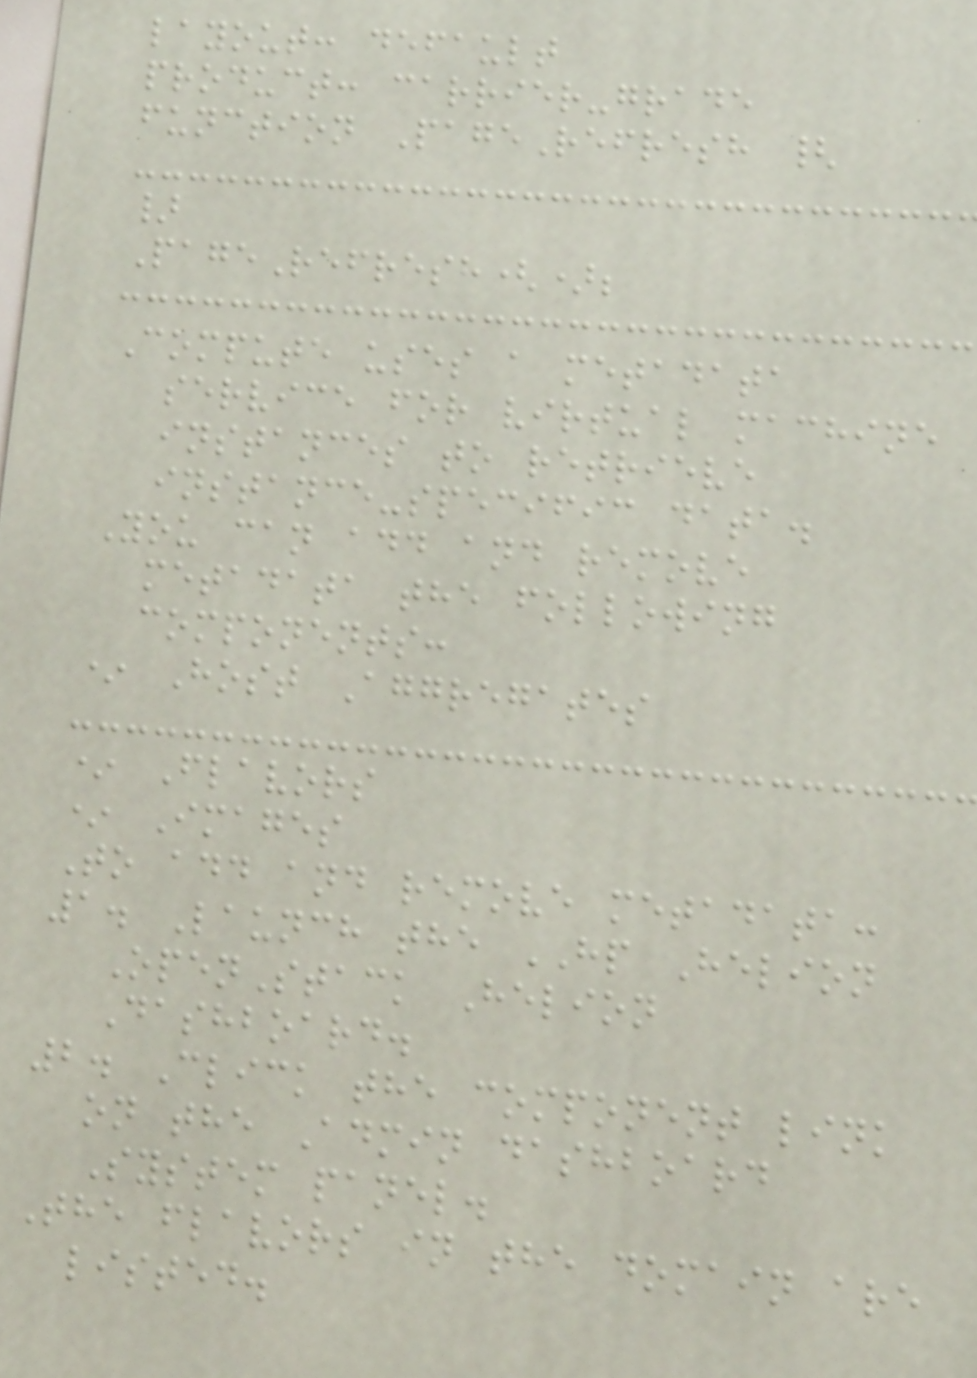layout: default
product: carrier-grade
function PageRefresh {
}
PageRefresh();
Compute uses a metadata
service for virtual machine
instances to retrieve
instance-specific data.
You can add and remove
metadata the following
components:
* Host Aggregates
* Flavors
* Images
To add and remove metadata:
1. Launch the HP Helion
OpenStack Helion
Dashboard.
2. Click the component link
on the Admin dashboard
System panel.
The flavors in the domain are
listed.
